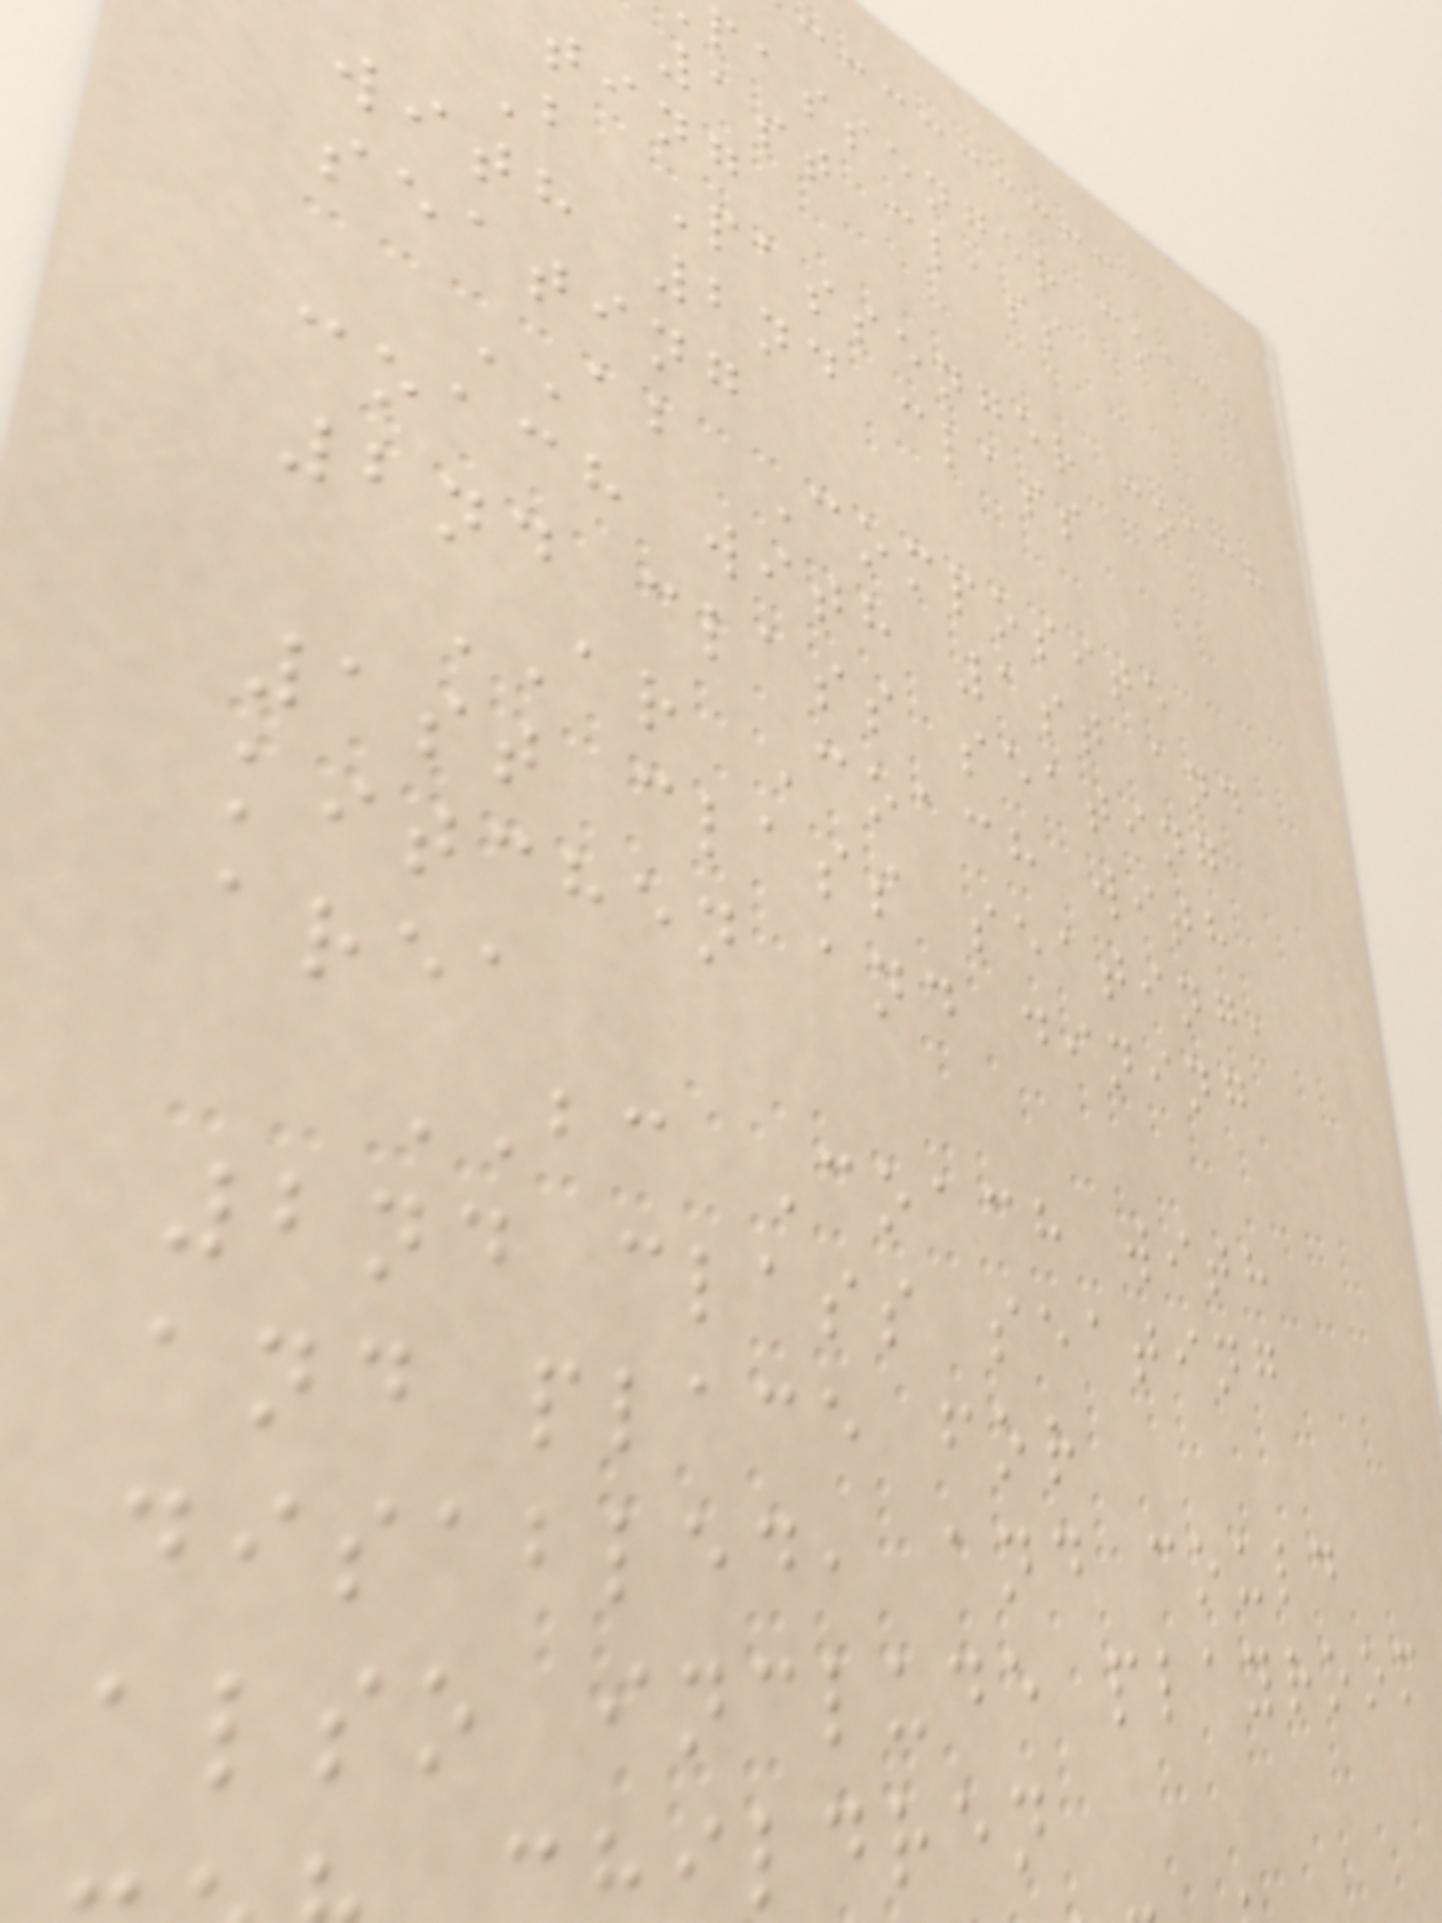passenger coach
1st class
ting
B Passenger coach
with 2nd class
seating
AB Composite
coach with 1st and
2nd class seating
AR Coach with
1st class seating,
kitchen and dining
area
BC Coach with
2nd class seating
and place for
disabled, and could
also include playroom
ildren
